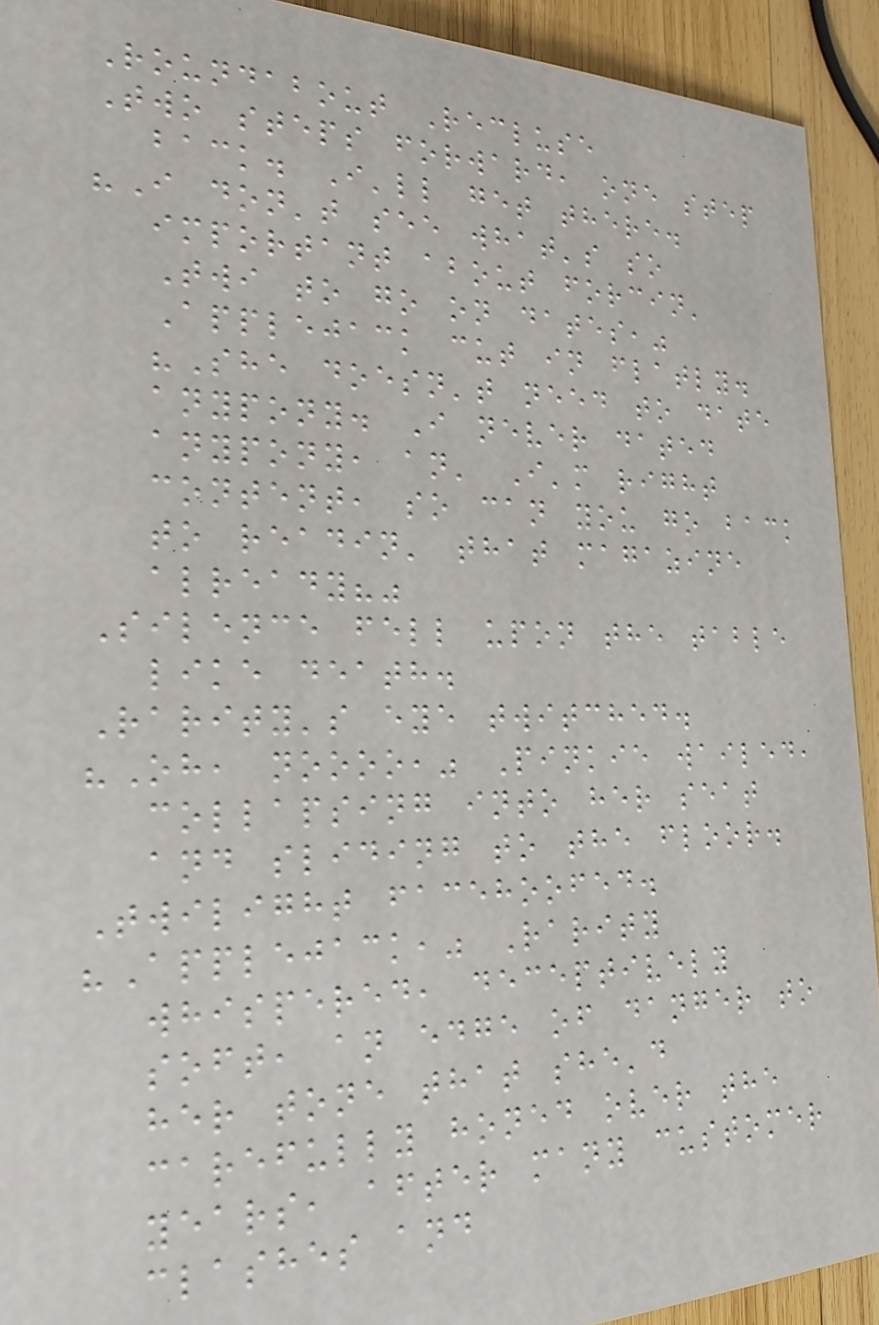Roundabout Recluse
Two steps forward, one step
back. I'll get there.
"I don't see what's so
important about forcin'
Twi to go on dates,"
Applejack cut in flatly.
"She doesn't need to date
anypony. I never dated
anypony, an' I'm right
content, so can you go back
to readin' that magazine
already?"
Silence fell upon the table
like death.
Rarity's eye twitched.
"Oh, noooo," Pinkie wailed,
collapsing into her seat
and sliding to the floor.
Twilight facehoofed.
"Applejack," Rarity
whispered, deceptively
soft, an edge of danger to
her tone that she'd
carefully honed over the
years, after many customer
clashes and
